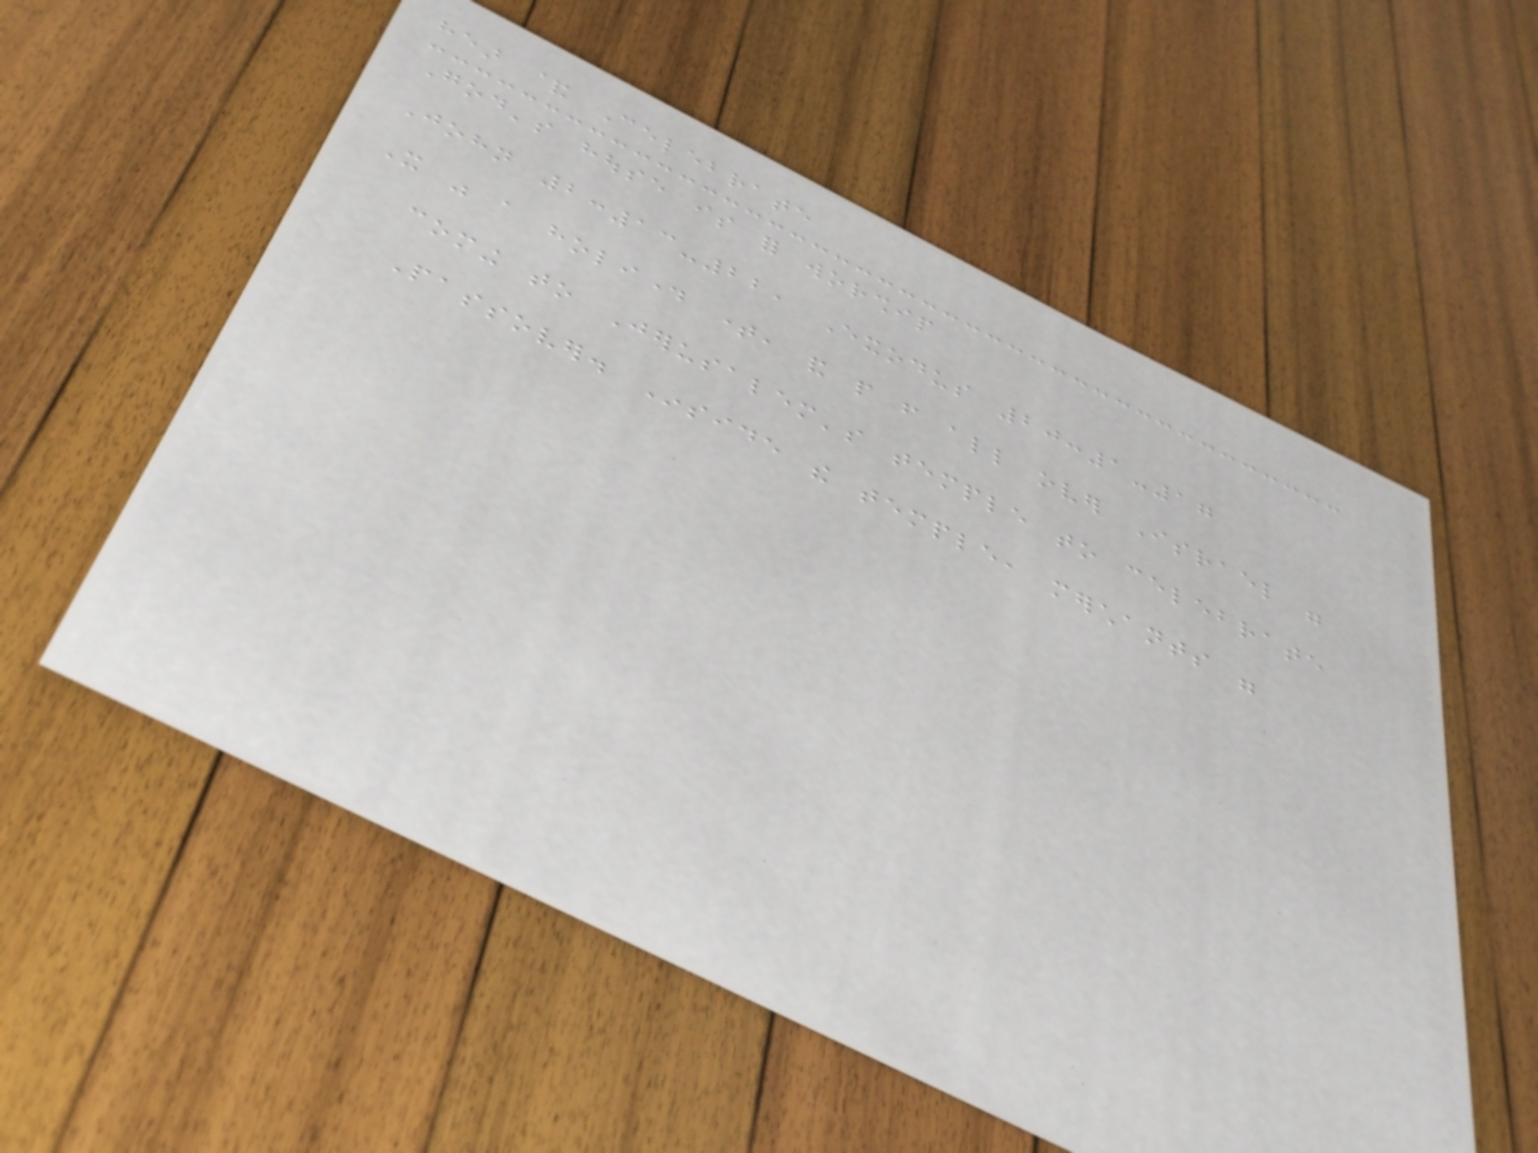hear & Celebrate
God's house is for worship
John 2:13-22, Exodus 20:1-17
It was a holiday time, and people from all over Israel were
coming to Jerusalem's temple to celebrate
Passover. Inside the temple, merchants were
